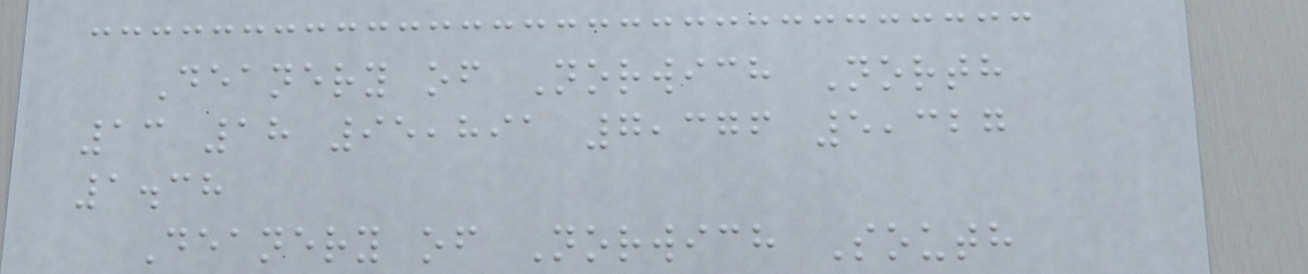Deanery of Norwich North
13 18 95,891 7,376 5,327
1.38
Deanery of Norwich South
